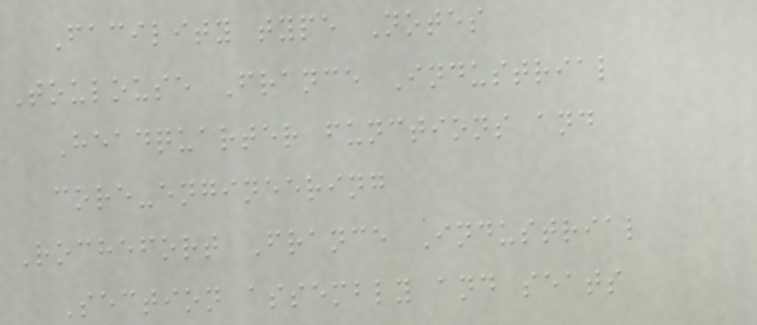Facility type Notes
Toulouse France Industrial
Headquarter functions and
core-engineering
Rochefort France Industrial
Section assembly and seats
